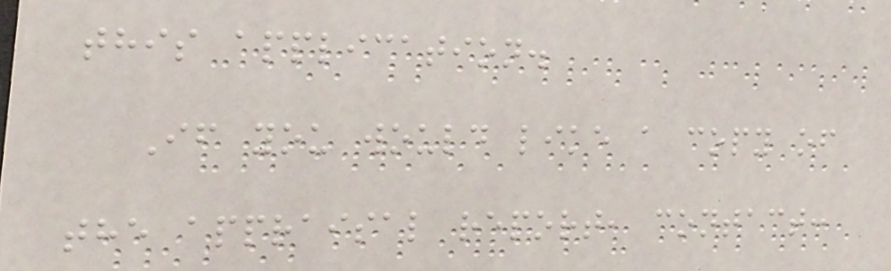this application.
If you would like a copy of
the appraisal report, contact:
